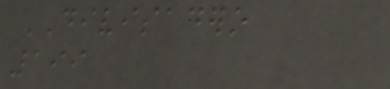DIVISADERO
199
